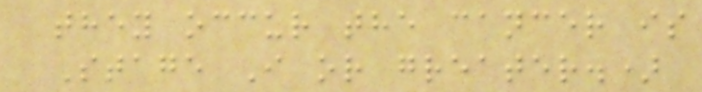they occur the cancer is
Stage I or greater.)
